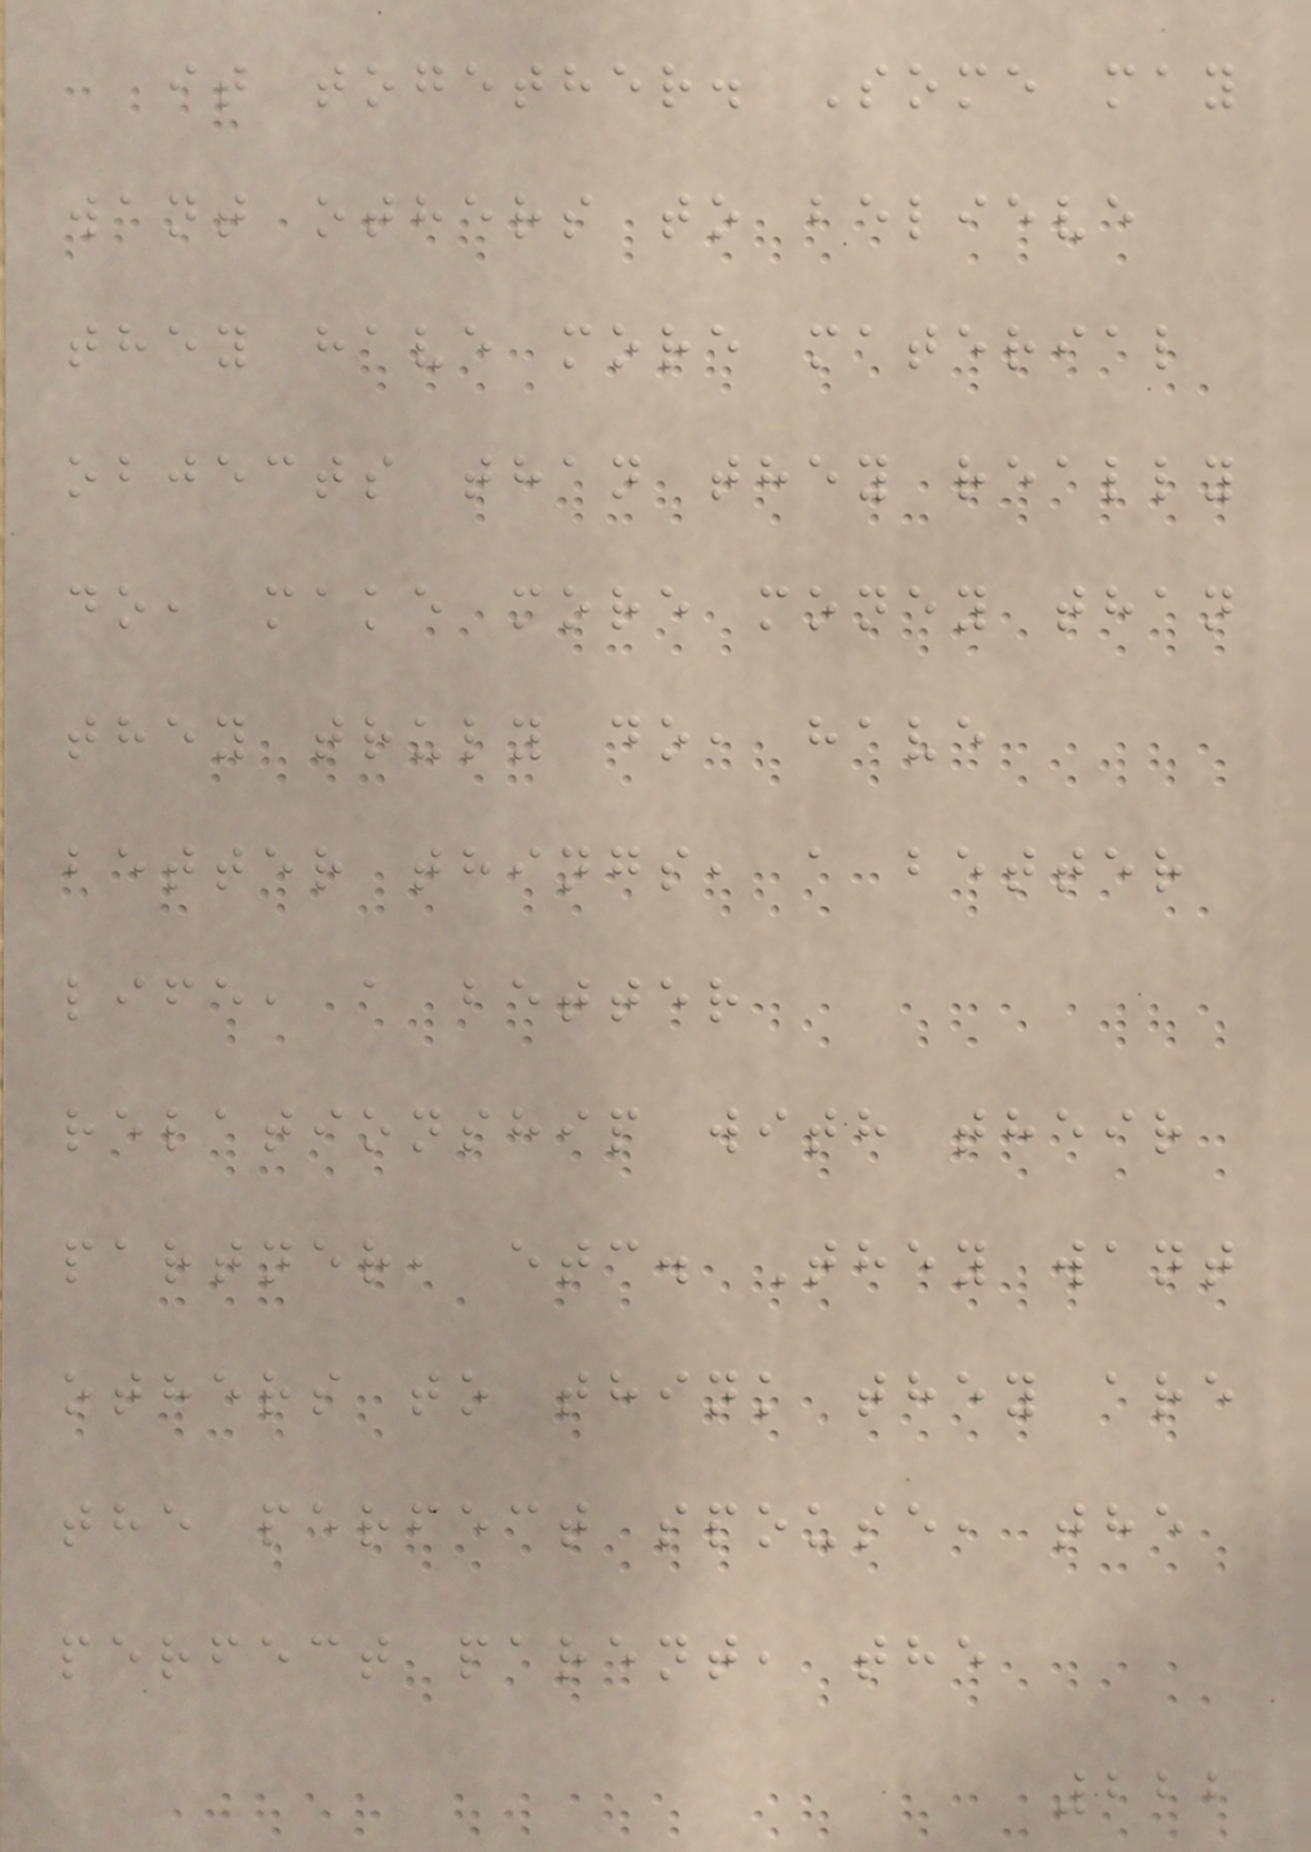it together. Some may
want others to believe
they have more material
objects than they really
do, make more money than
they truly do, have
better things, a better
life, a better
relationship with their
partner, etc. They want
others to think they are
the perfect spouse, the
perfect parent, the
222
